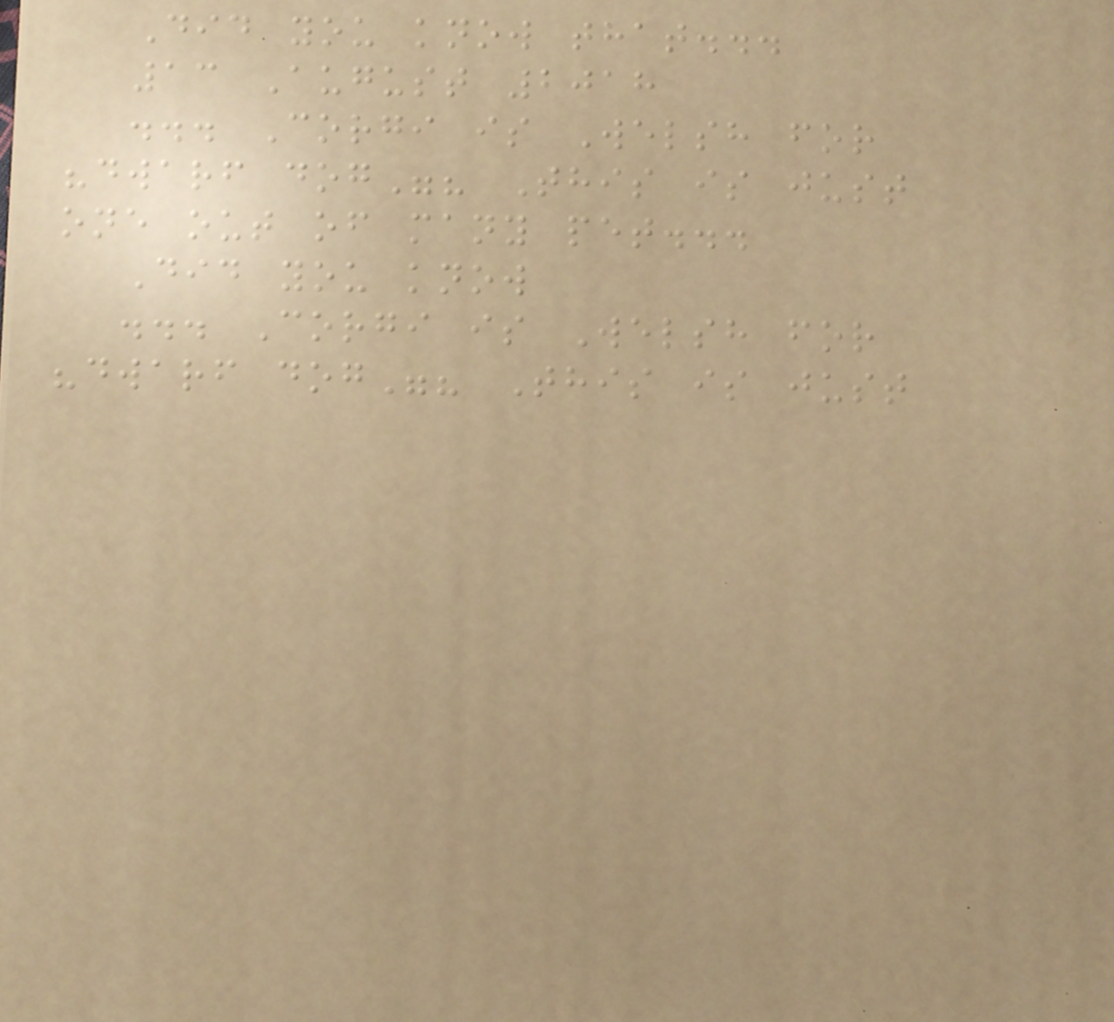Did you know that...
13 August 2018
... Corgi is Welsh for
"dwarf dog"? This is just
one out of many pet...
Did you know
... Corgi is Welsh for
"dwarf dog"? This is just
